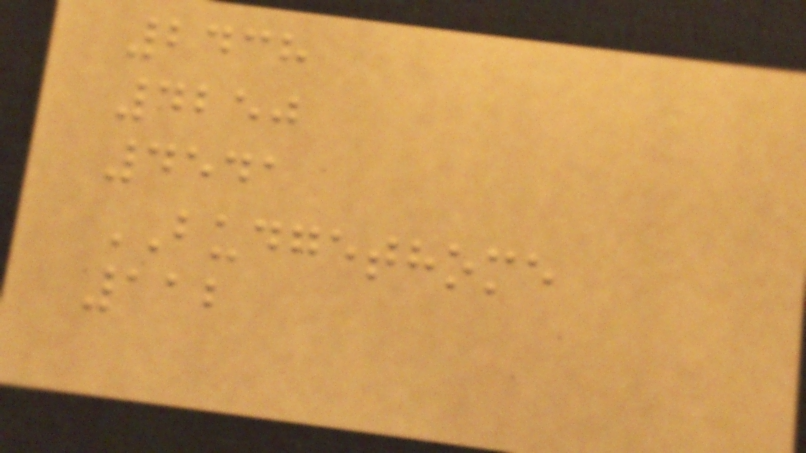2438
4250
4541
BUDGETHOME
112
